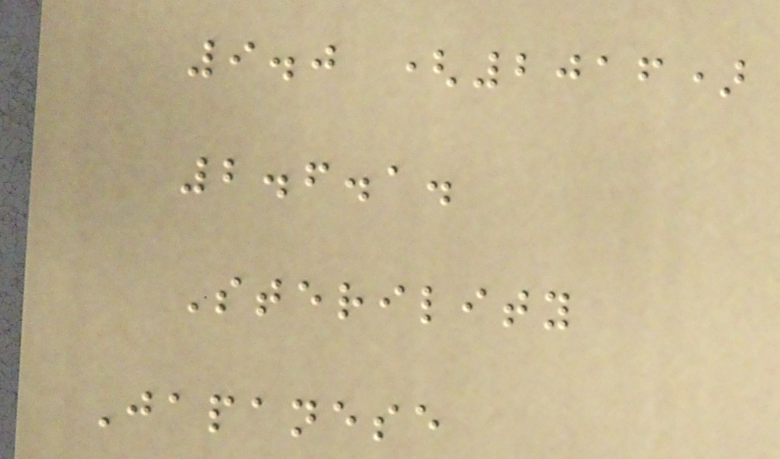9.0 (2016)
2.6.1.
Sterility
Japanese
